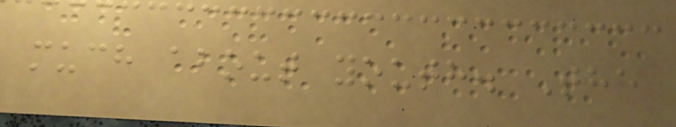much about youth. The
